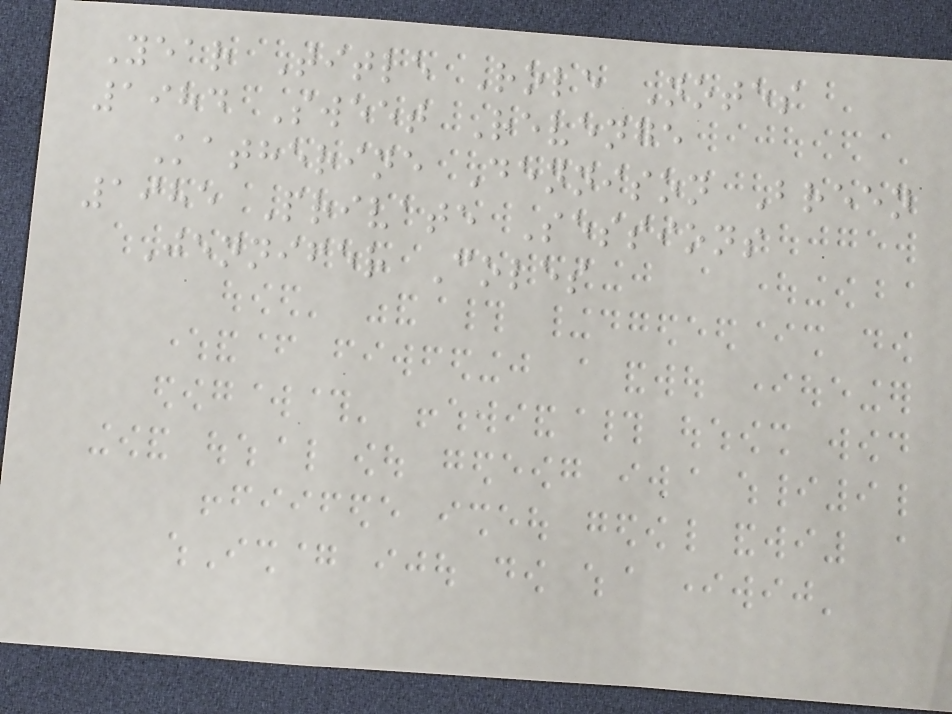Year Title Role Notes
1984 Sweet Revenge
Katherine Dennison Breen
1985 Private Sessions
Jennifer Coles
